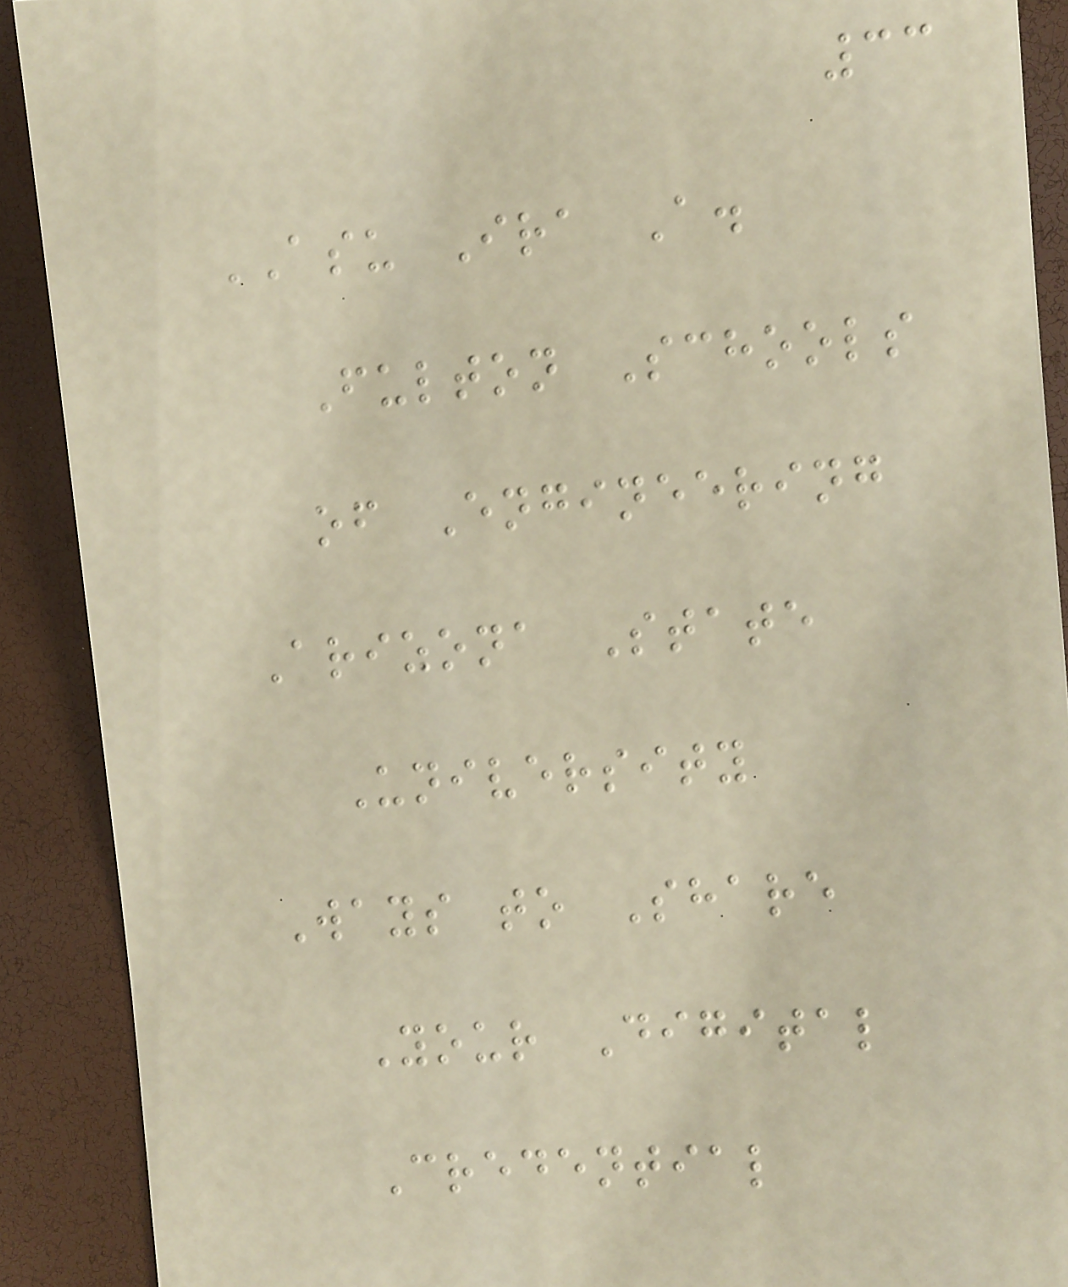33
ASU Ira A.
Fulton Schools
of Engineering
Arizona State
University
Ways to Share
Your Digital
Credential
